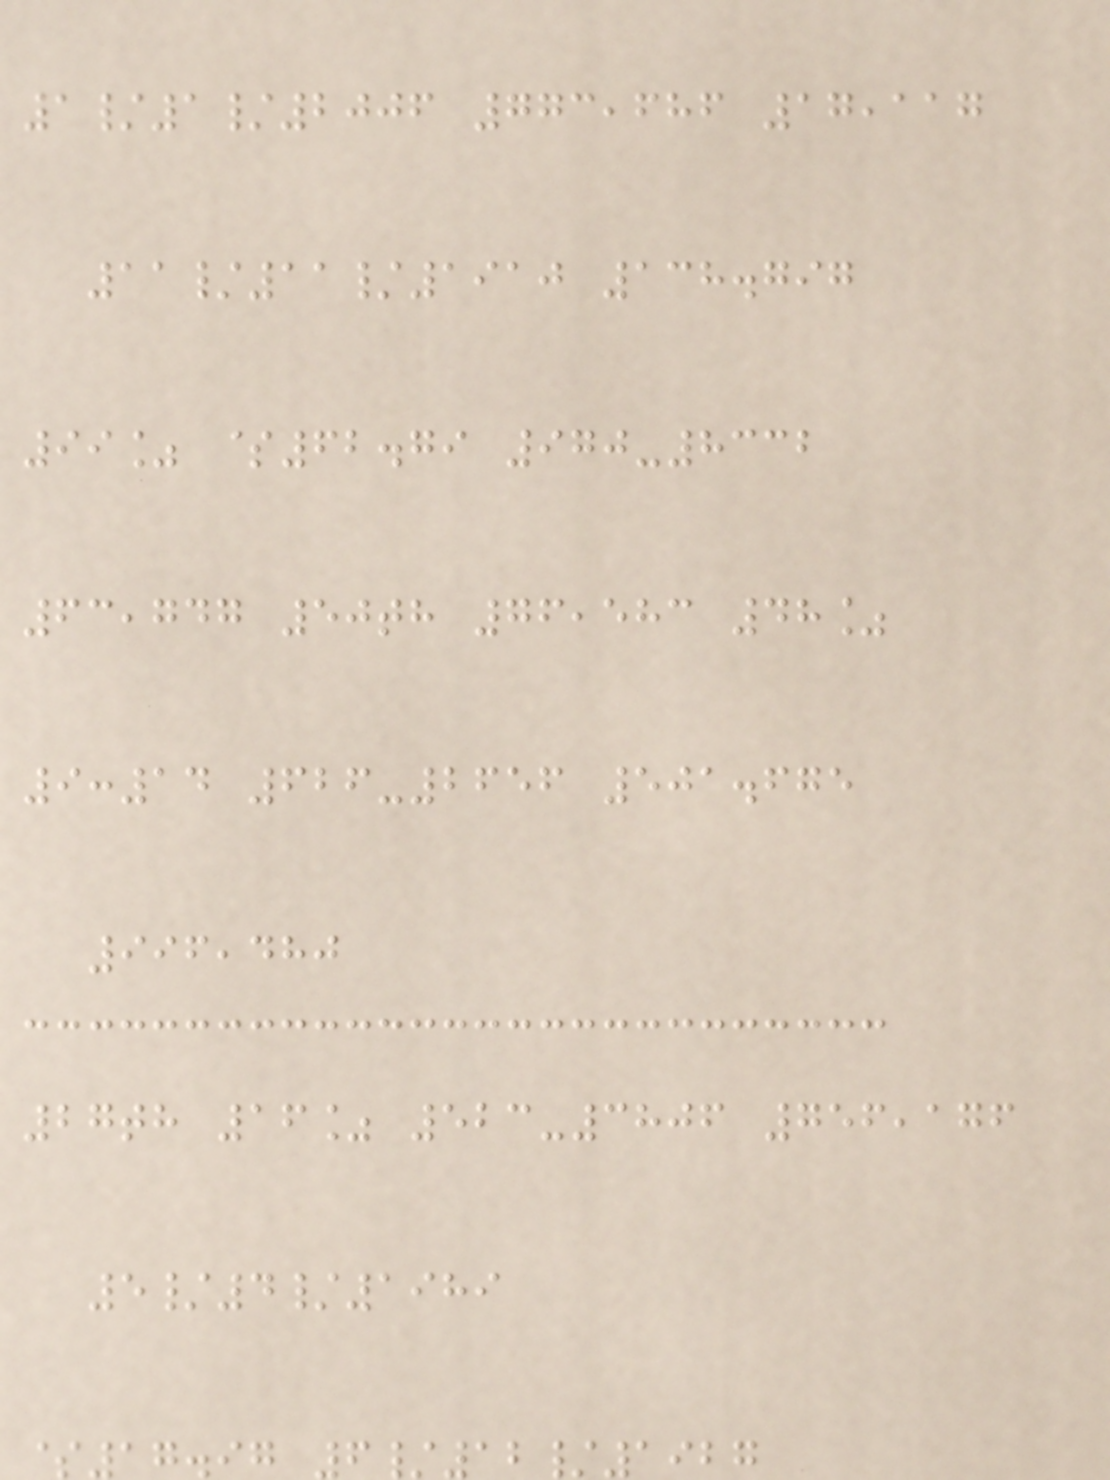1/1/2006 773,686 17,117
11/11/1910 138.797
99% $62.79 970-8332
63,747 50th 76,583 48%
9:14 626-2656 501.675
996,480
27th 16% 523-3806 756,176
5/4/1989
$17.97 6/12/1927
